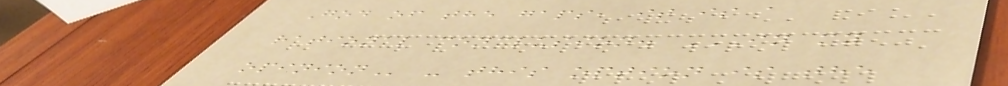God of the gaps, it is a
rational conclusion. IN MY
OPINION - this option is the
